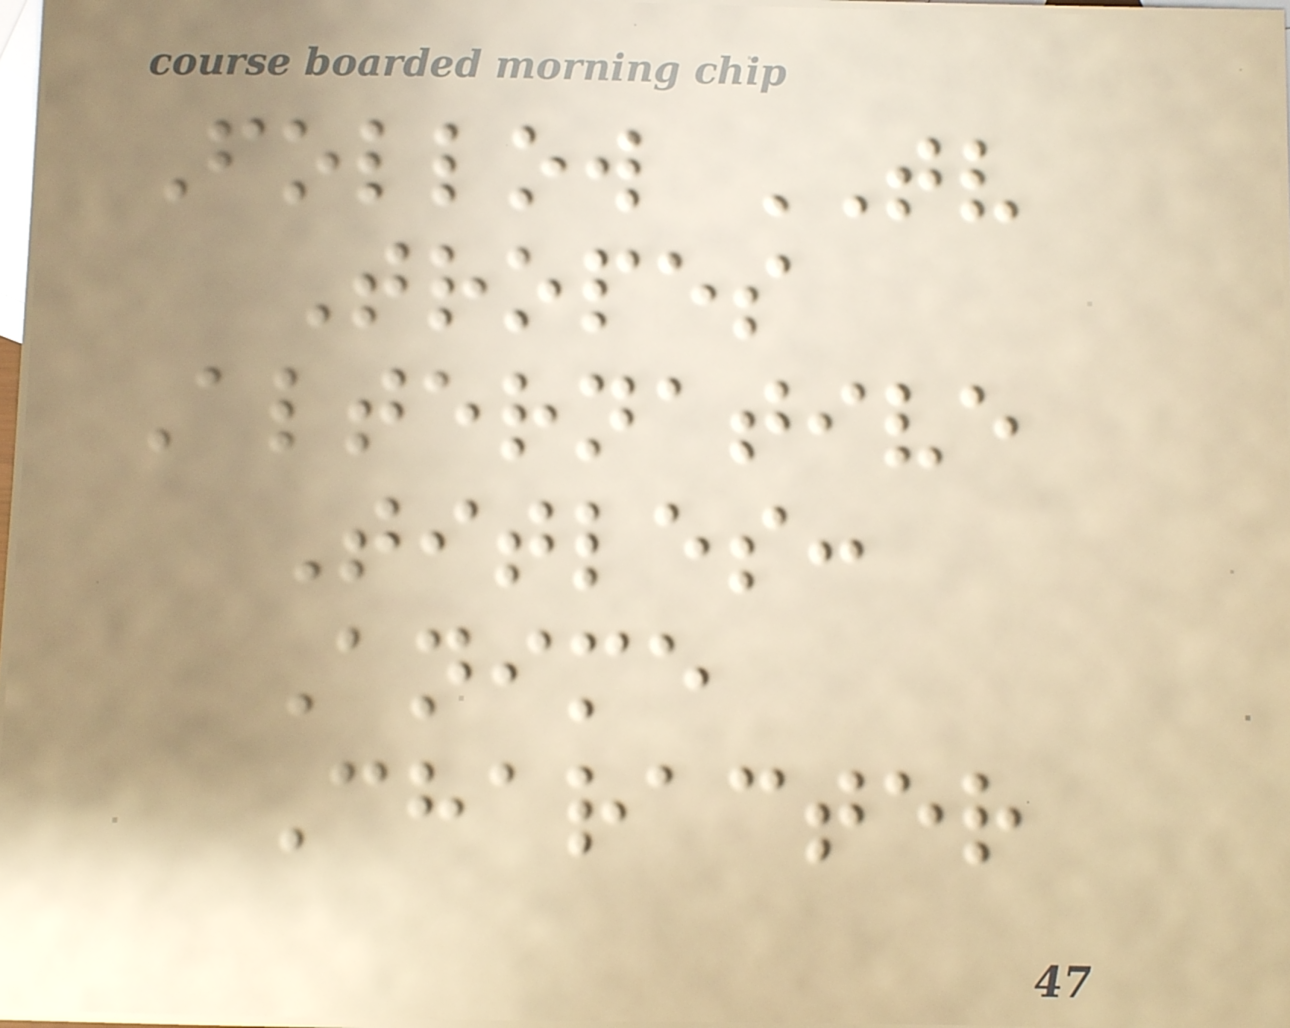Follow TV
Tropes
Alternative
Titles:
Anime
Character
